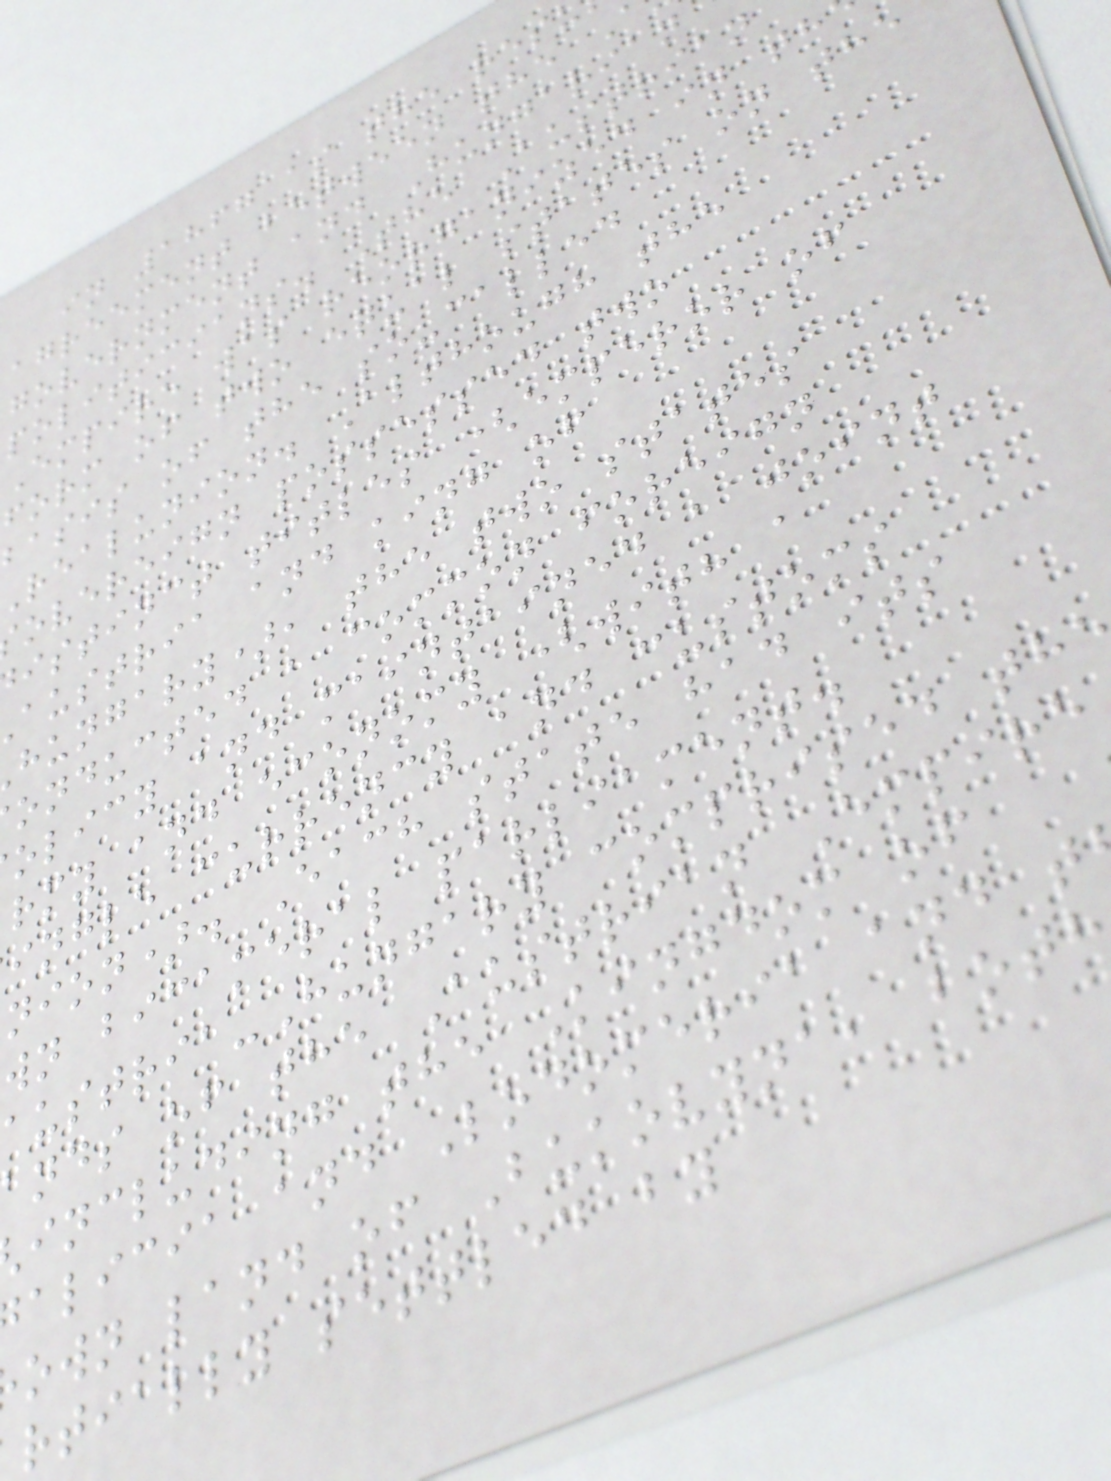in 1867 as the res
agreement between the
government and Hungarian
politicians. The Austrian
Empire was reorganized in th
form of two equal states on the
basis of the so-called
realunion. Although the
overeign possessed two
istinct titles (emperor of
austria and king of
hungary), the two states
onducted a common foreign
olicy and maintained a joint
rmy and economy (with a
ingle currency and customs
nion). Each state had its
wn bicameral parliament.
ustria-Hungary comprised th
nds of the Austrian Empire
including the Kingdom of
alicia and Lodomeria and t
own land of Bukovyna, both
rtially settled by
